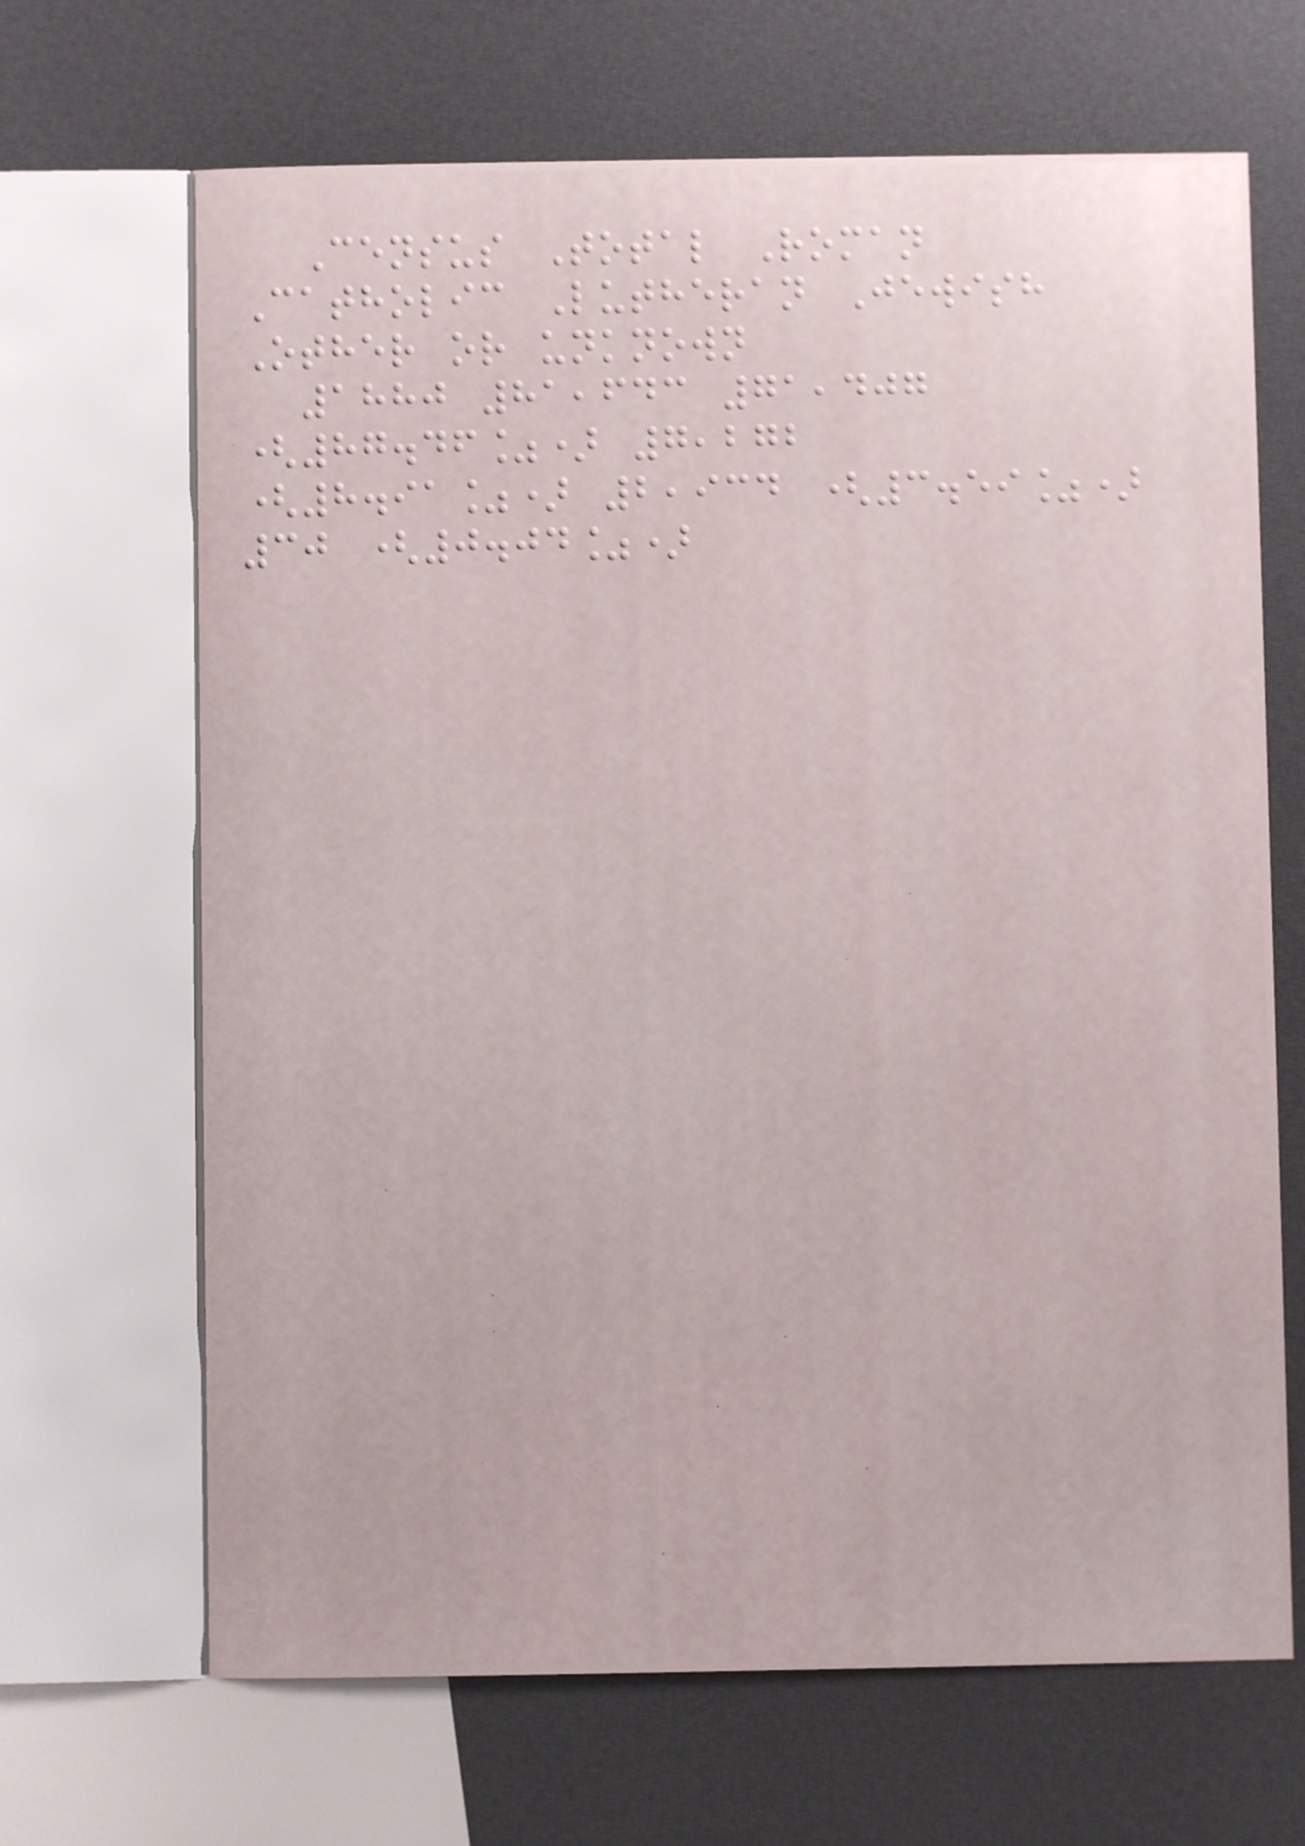Census Total Roman
Catholic Lutheran Jewish
Other or unknown
1880 81,643 71,407
(87.46%) 7,272
(8.91%) 2,934 (3.59%)
30 (0.04%)
